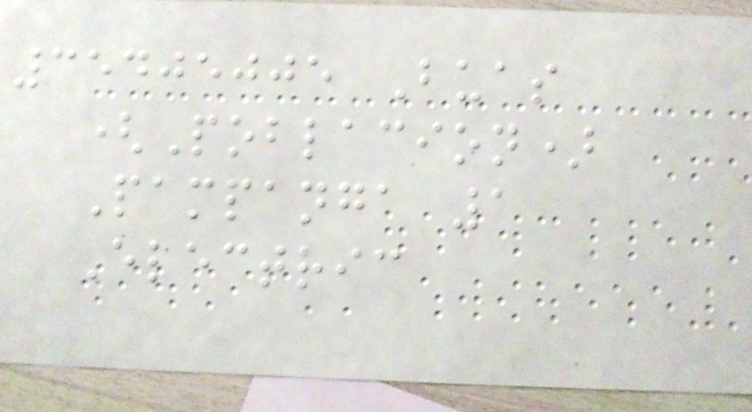35405005 Buas
(Poblacion)
Pampanga 1
Electric
